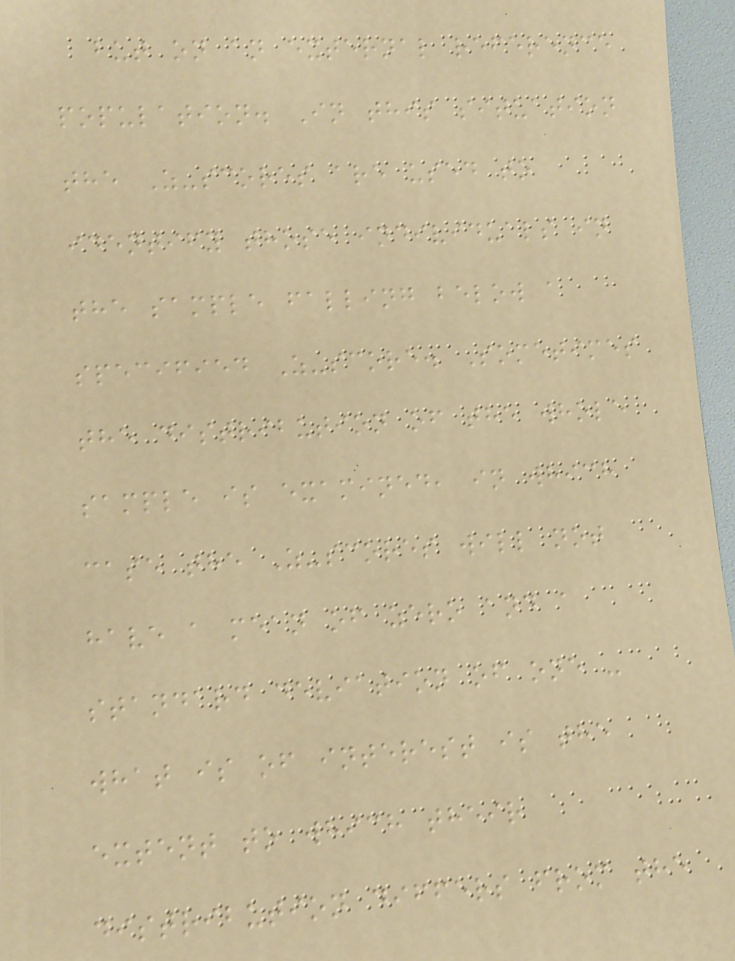but on an external reference
population. In this situation
the Z-scores are used to
identify those individuals in
the sample falling below a
specified Z-score. Sometimes
the distribution of the whole
sample is examined, in which
case the Z-scores will not
have a mean of zero and a
standard deviation of one -
what is of interest is the
extent to which their
distribution differs from the
